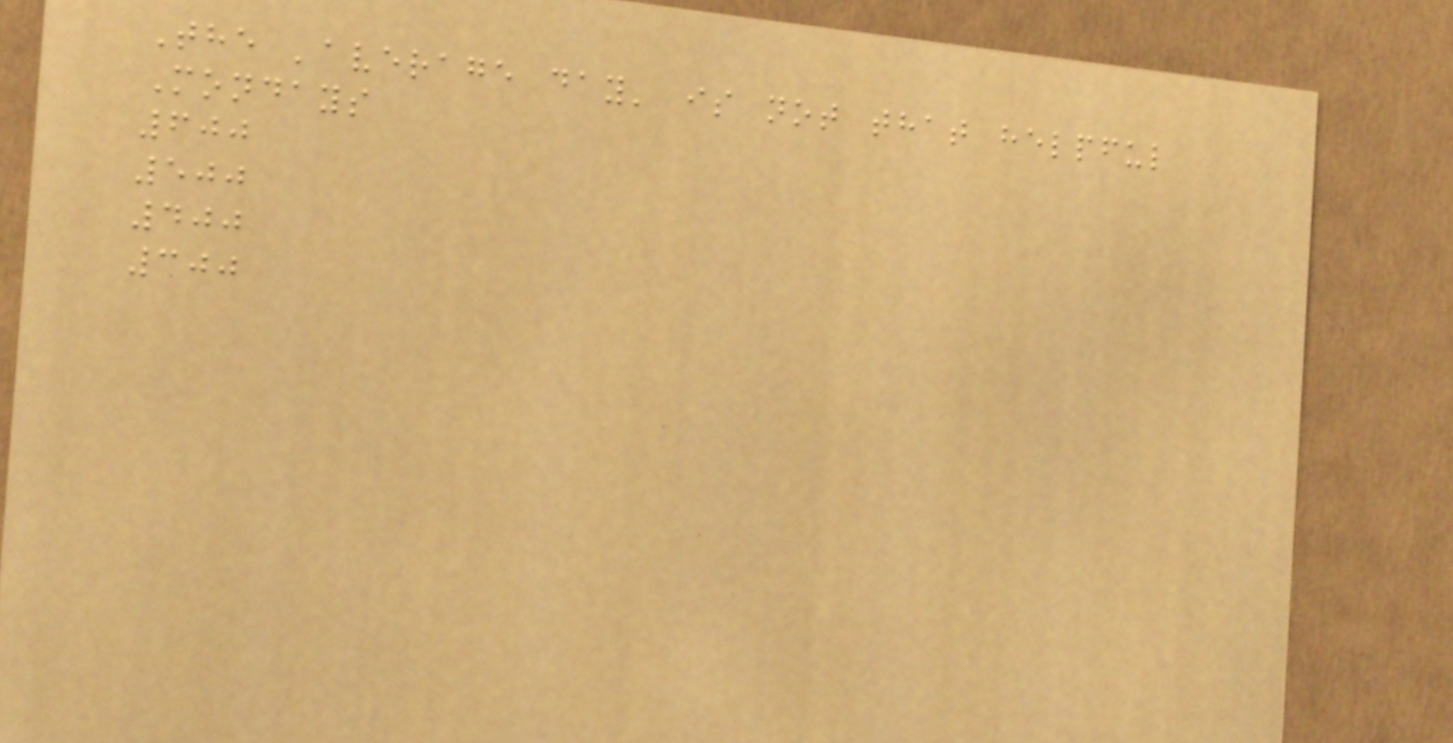The 'average day' is not that helpful
Mondays
600
500
400
300
